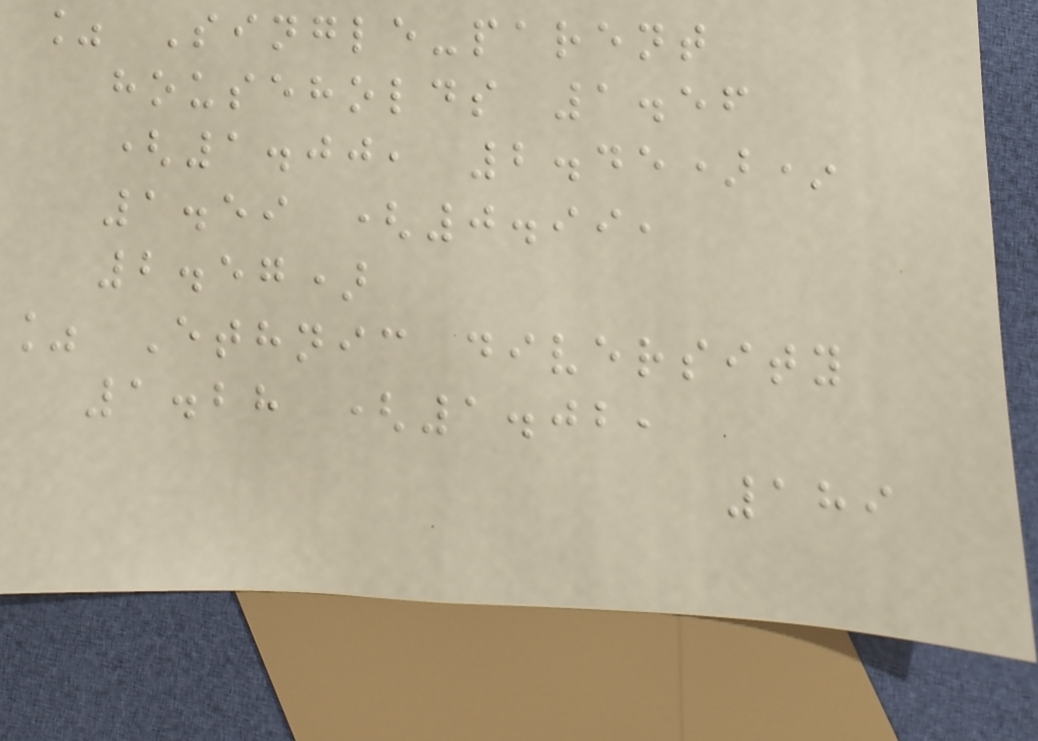% Single-parent
households 1.56
(1.00, 2.45)*
1.59 (0.99,
2.57)
% Ethnic diversity
1.28 (1.02,
189
